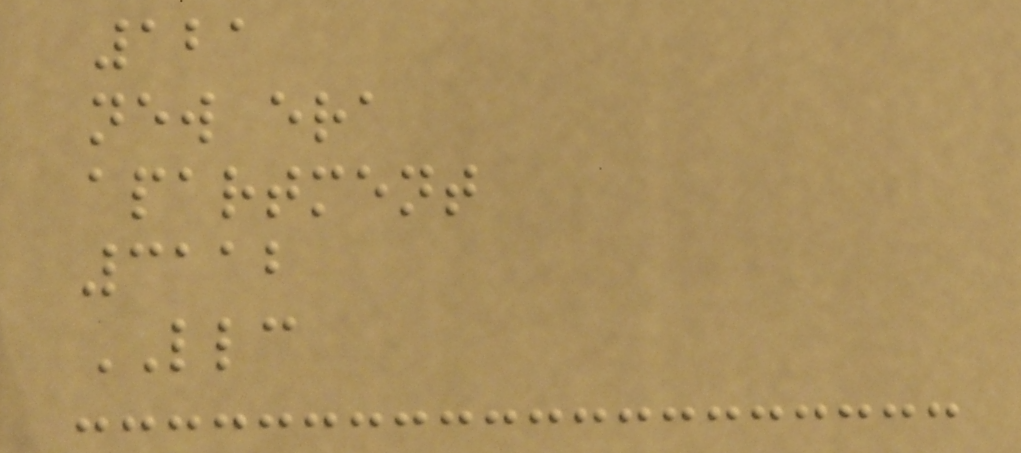121
new era
apartment
3112
LLC
